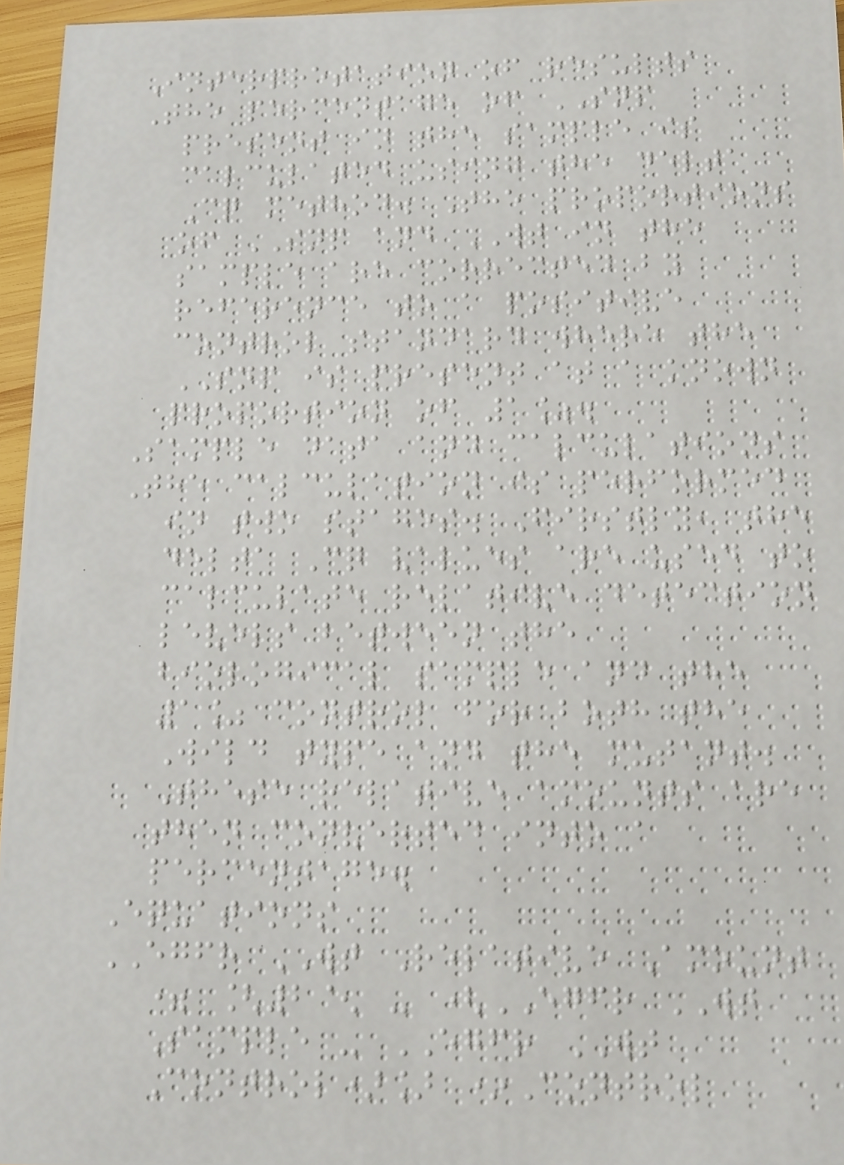Interpretation of results
The percentage of SNP
present in the sample is
calculated using the delta
Cq method. The proportions
of SNP and WT in the
sample are corrected by
reference to a positive
control standard where the
SNP is present at a known
proportion of 1%.
Sample data and calculations
The calculation is performed
in two stages. Firstly, the
delta Cq values are used to
calculate relative detection
levels between the
biological sample and the
1% control for both the
Wild type and the mutant.
These relative amounts are
then converted into a
percentage.
Equations
EGFR WT Relative Amount
= [2^ - (EGFR WT
Sample - EGFR WT
Control)] *Control
